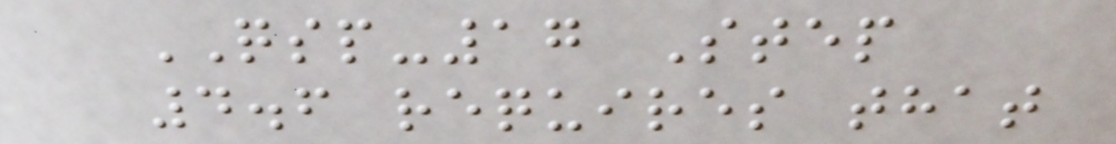QSP-17 Step
4.6 requires that
